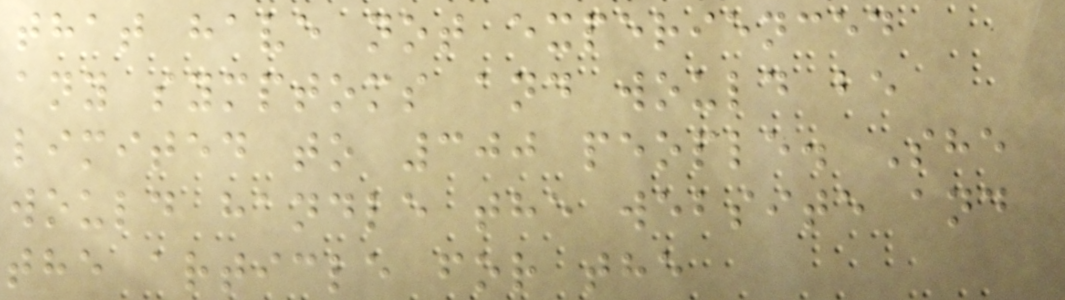that have not experienced
any symptoms and would be
limited to 300 people. She
would handle the website and
the article for the
